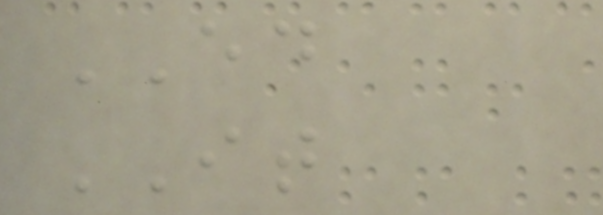ED
IT
